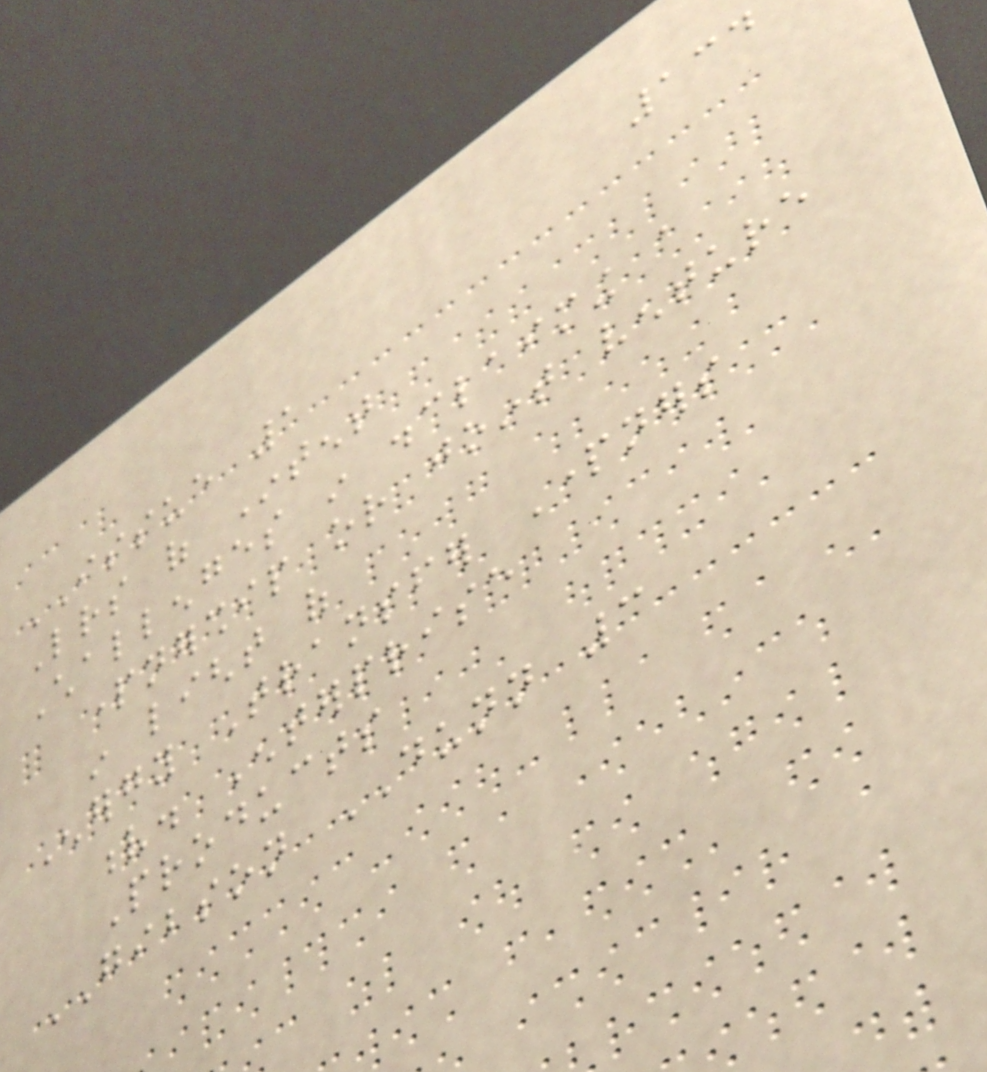134
ISSUE 1
Letters of Intent
Challenges in disclaiming a
partnership or joint venture
in light of
Energy Transfer Partners
v. Enterprise
Products
GIBSON DUNN 3
